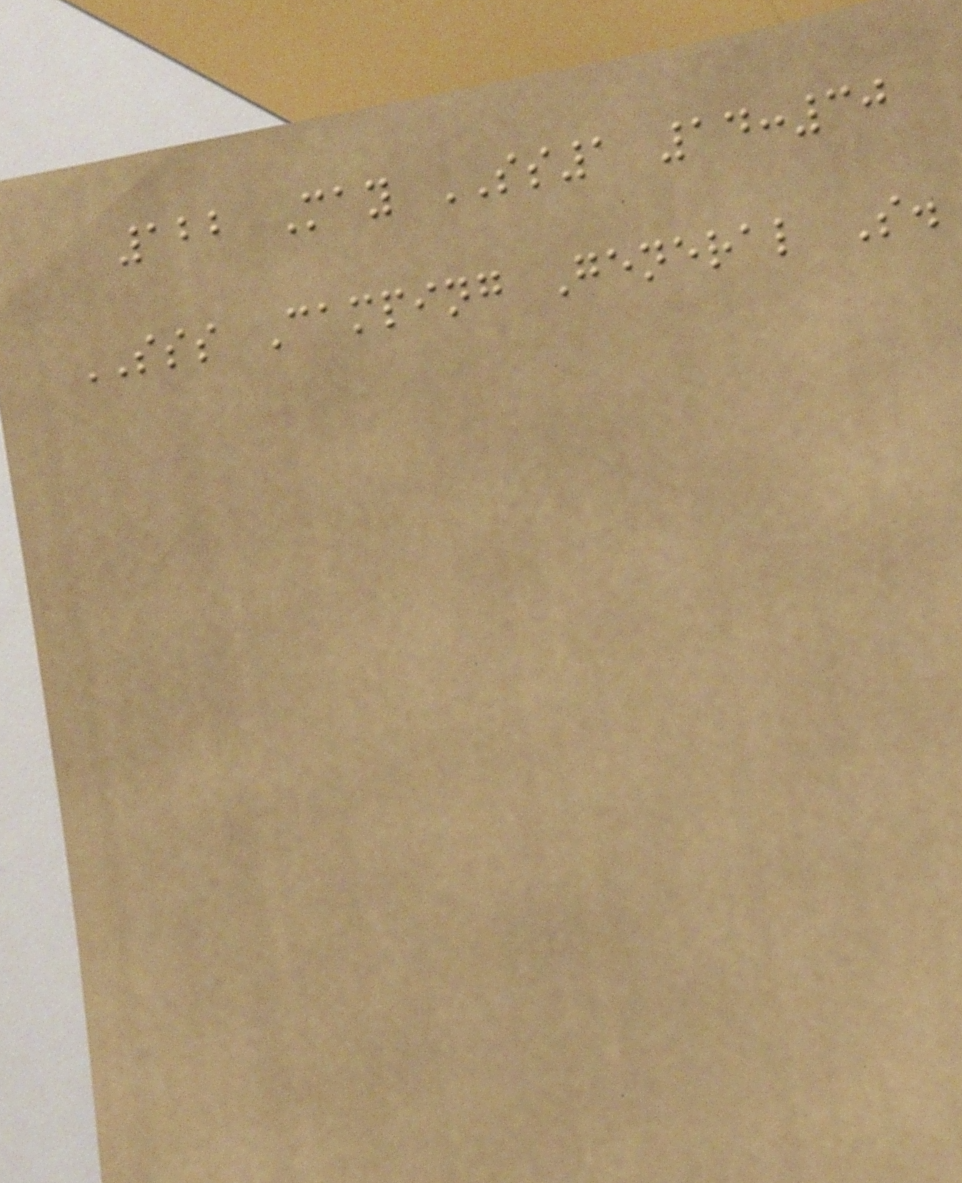122 May SS1 14:30
SSS Camping General S.
